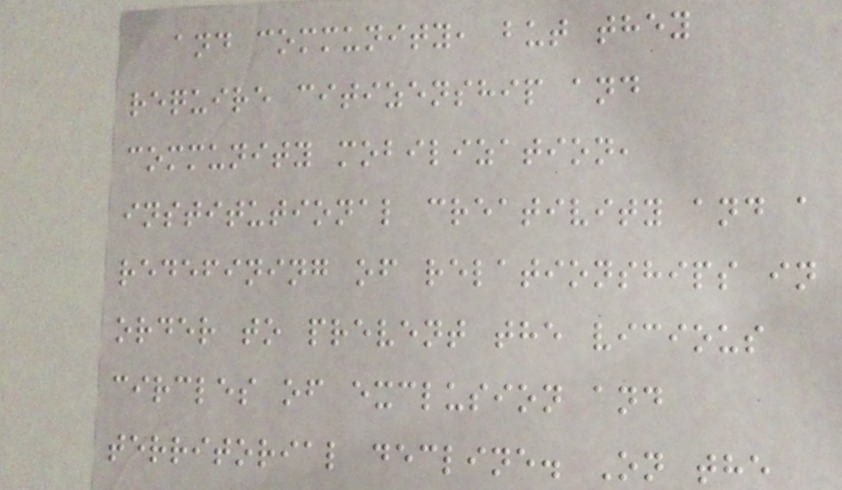and community, but they
require citizenship and
community mobilization,
institutional creativity and a
redefining of relationships in
order to prevent the vicious
circles of exclusion and
territorial decline. On the
